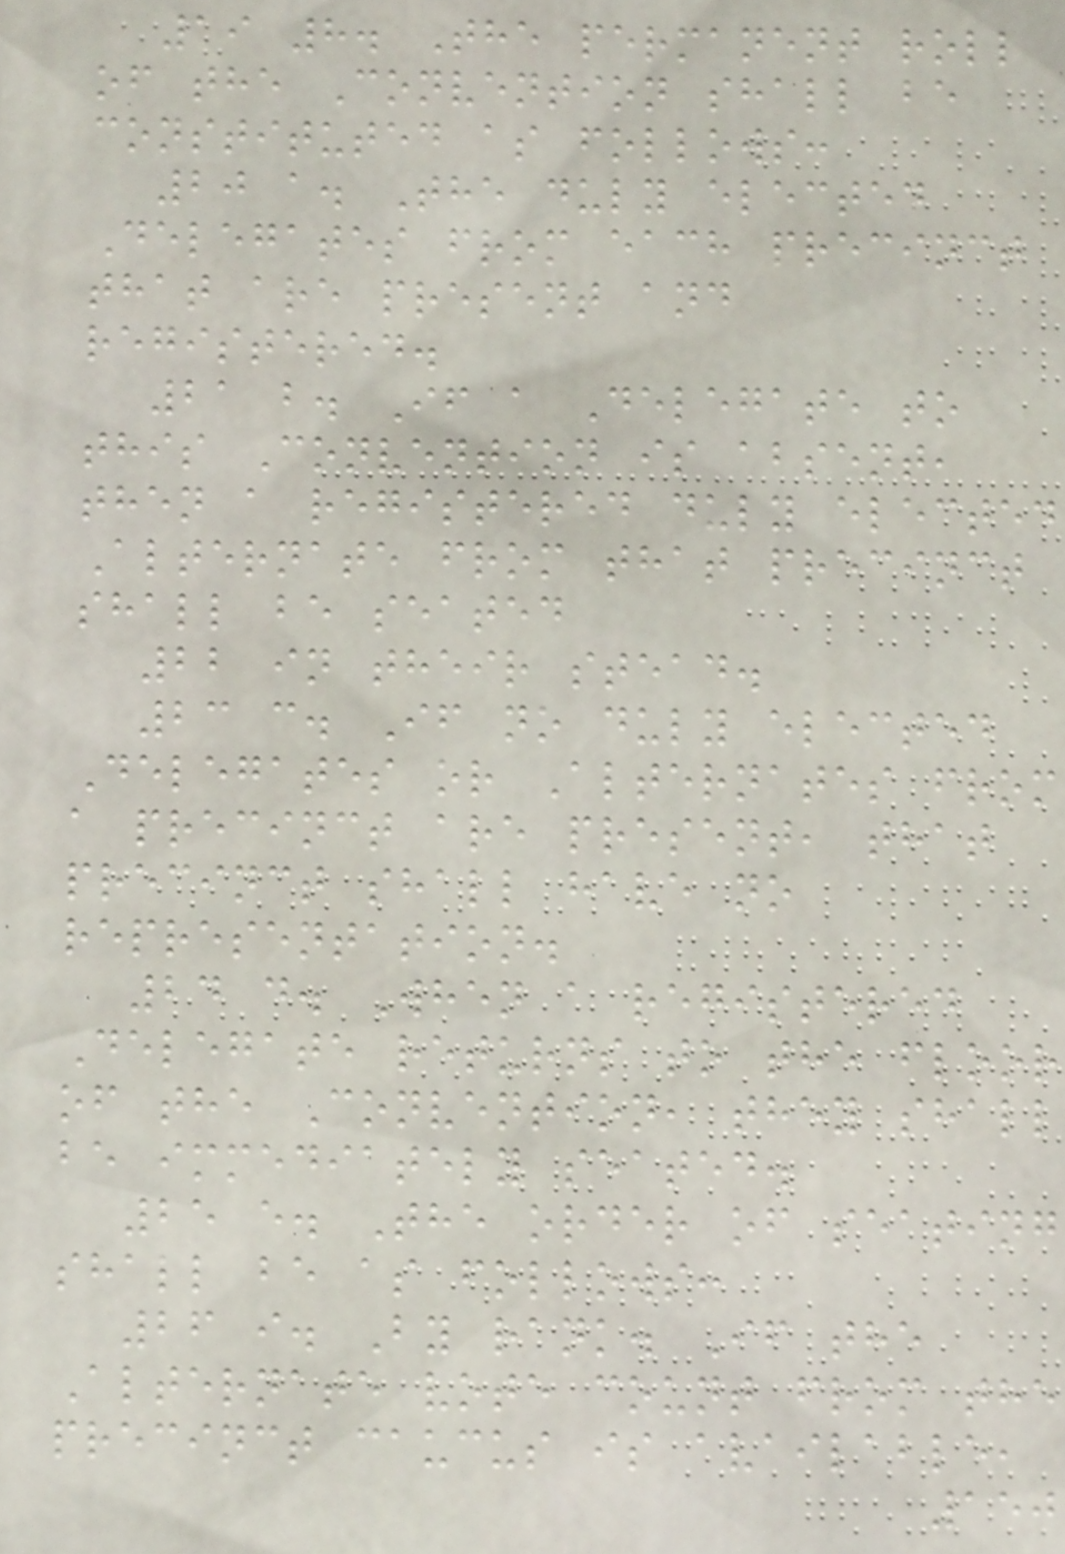19 8. The permanent roll
of the Convention shall be
constituted as follows:
20 a. The duly elected
Delegates from each precinct
that are present and
registered.
21 b. If a Delegate to
this Convention is absent,
then a registered duly elected
Alternate from that precinct
shall be seated
22 in their stead.
23 c. If no duly elected
Delegates or Alternates from
a precinct are present, that
precinct shall have no
representation.
24 d. When a registered
Delegate returns to the floor
of the Convention, they shall
be immediately seated.
25 e. The order of seating
shall be as follows:
26 i. By rank. If the
Alternate vote count from the
precinct caucus is available,
150
